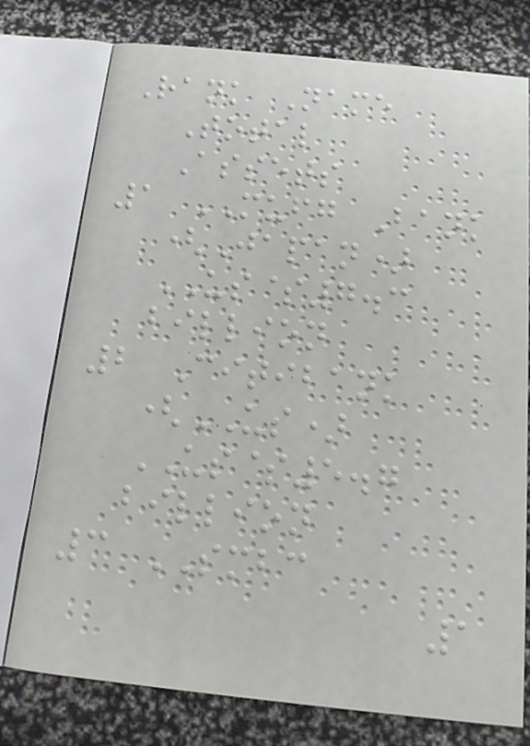Rank Name
Total
Assets
1 MUFG Bank
(Japan)
US$7.3
billion
2 Citibank
(US)
US$5.7
billion
3 SMBC
1
